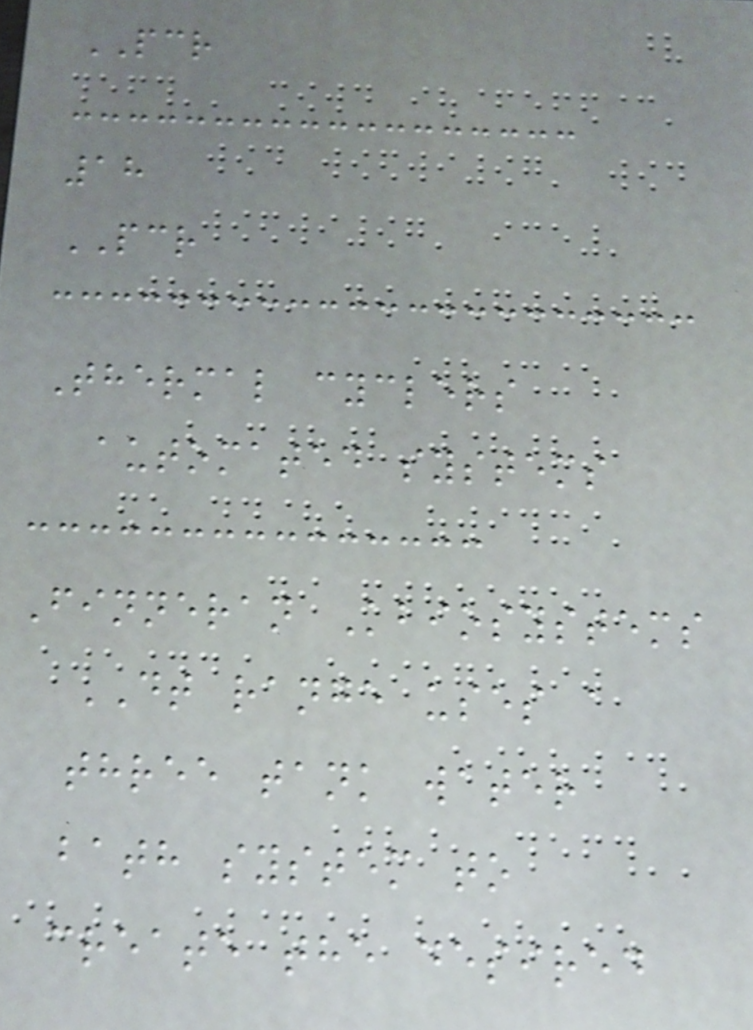PCR
18
PCR
Thermal cyclers
automated systems
Finneran Kbiosystems
DT range uses a
three tank water
bath system to
create the desired
